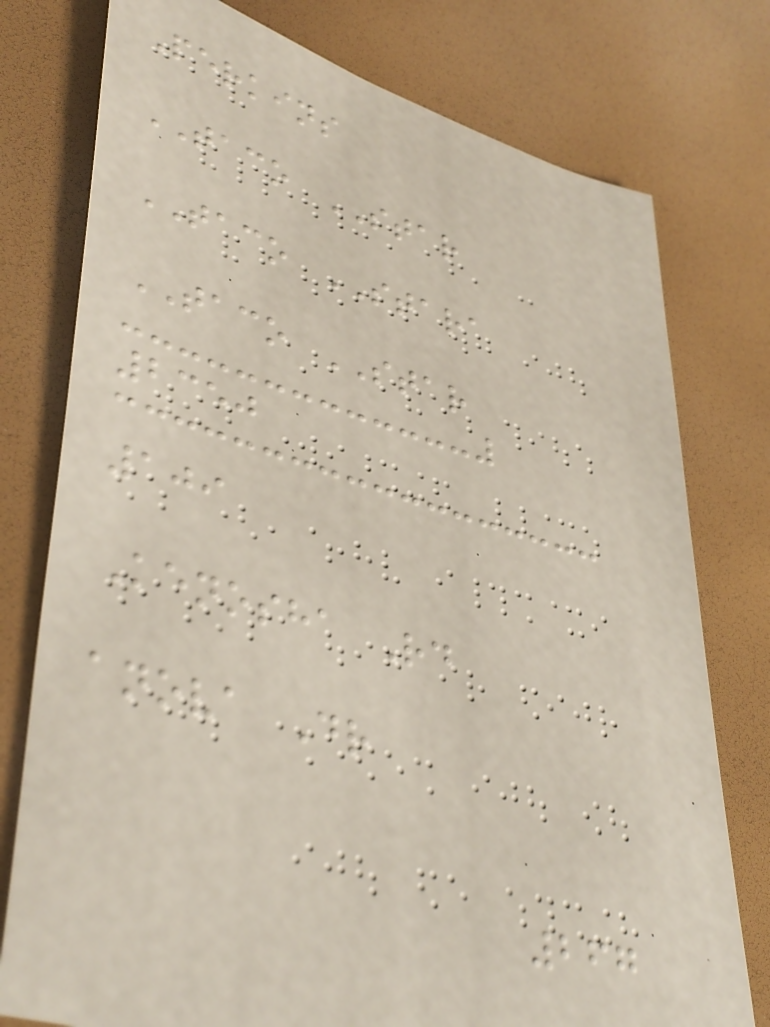Perkins
TACO STAR
TACO STARA
TACO STAR
2350
109
Kenosha Rd
anova Dr
267
